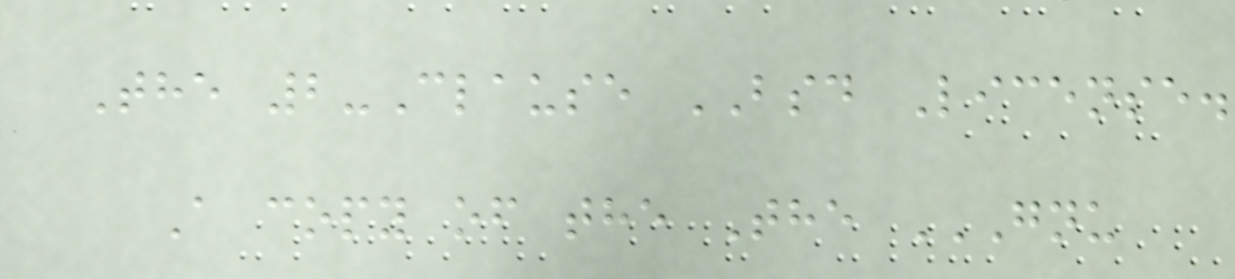The 2-Clause BSD License.
A copy of the The GNU
